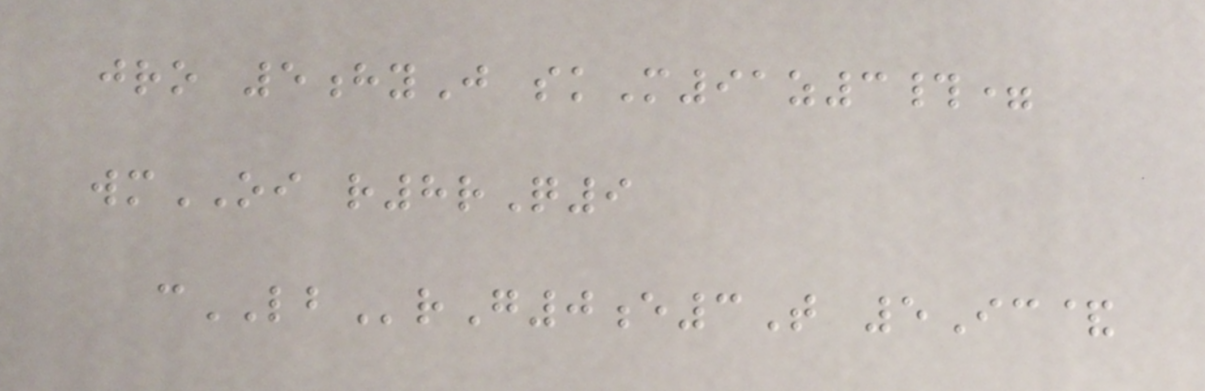jro 5hyJ skM91z3#=
wmOI r8rQ9
cLBrG0e3T 5Ic&
